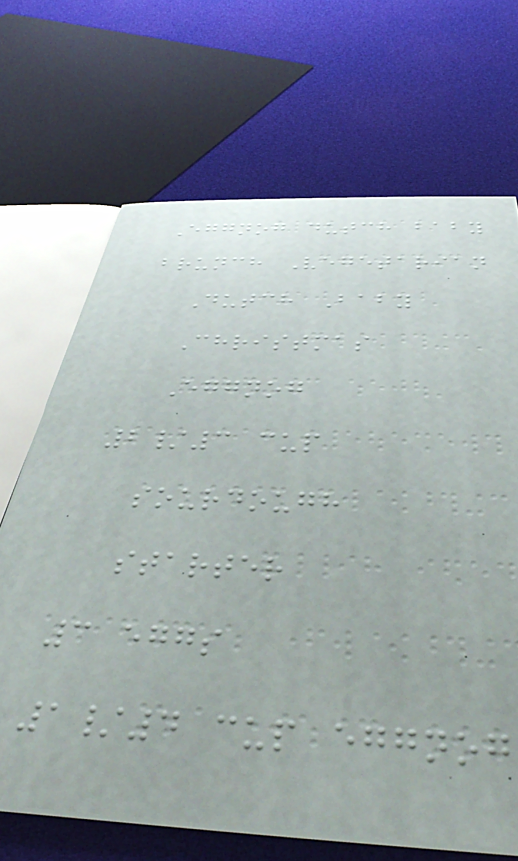Eggnog dutch baby
brunch Vegetarian
Dutch Baby
Christmas
Eggnog
2/3 cup
sourdough
starter
3 eggs
1/4 cup eggnog
